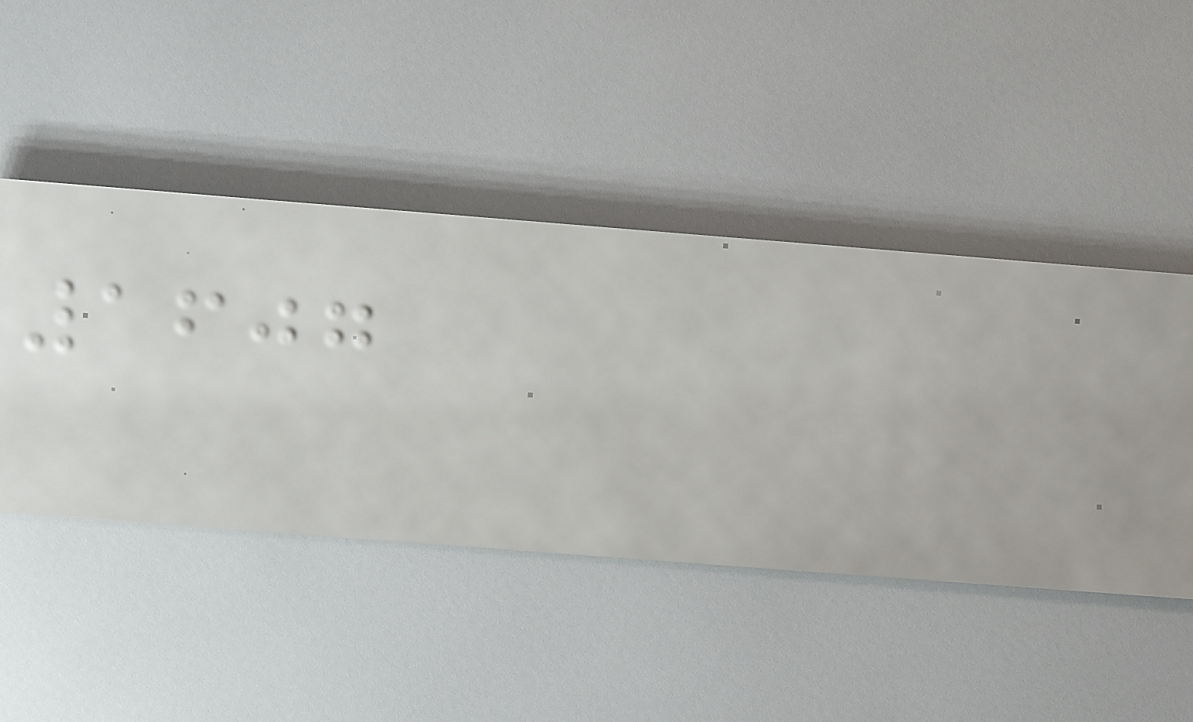1607
